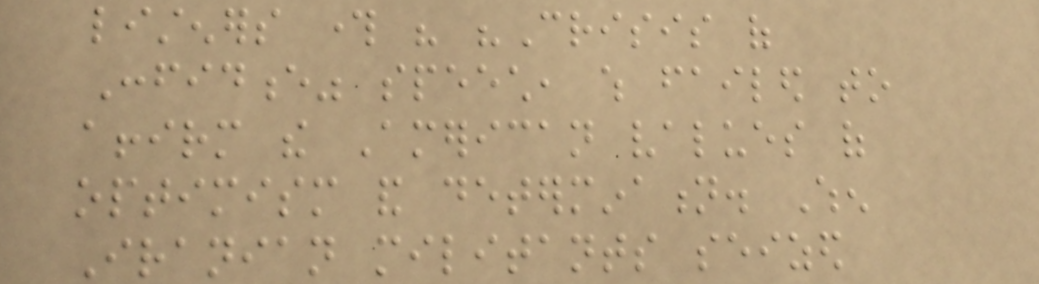listeners through his "Crisis of
Confidence" speech, which failed to
affirm the American values of
optimism and determination. When
Iranian militants seized
